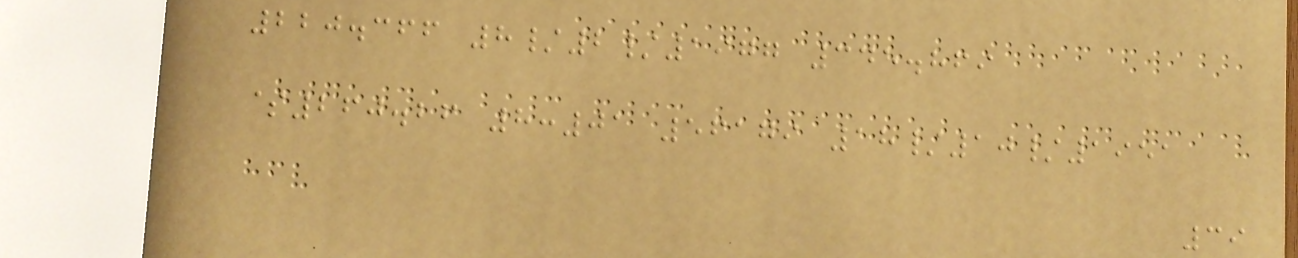220.366 8/2/1977 345.869
$260.26 8:01 56179 18/10/1951
39
